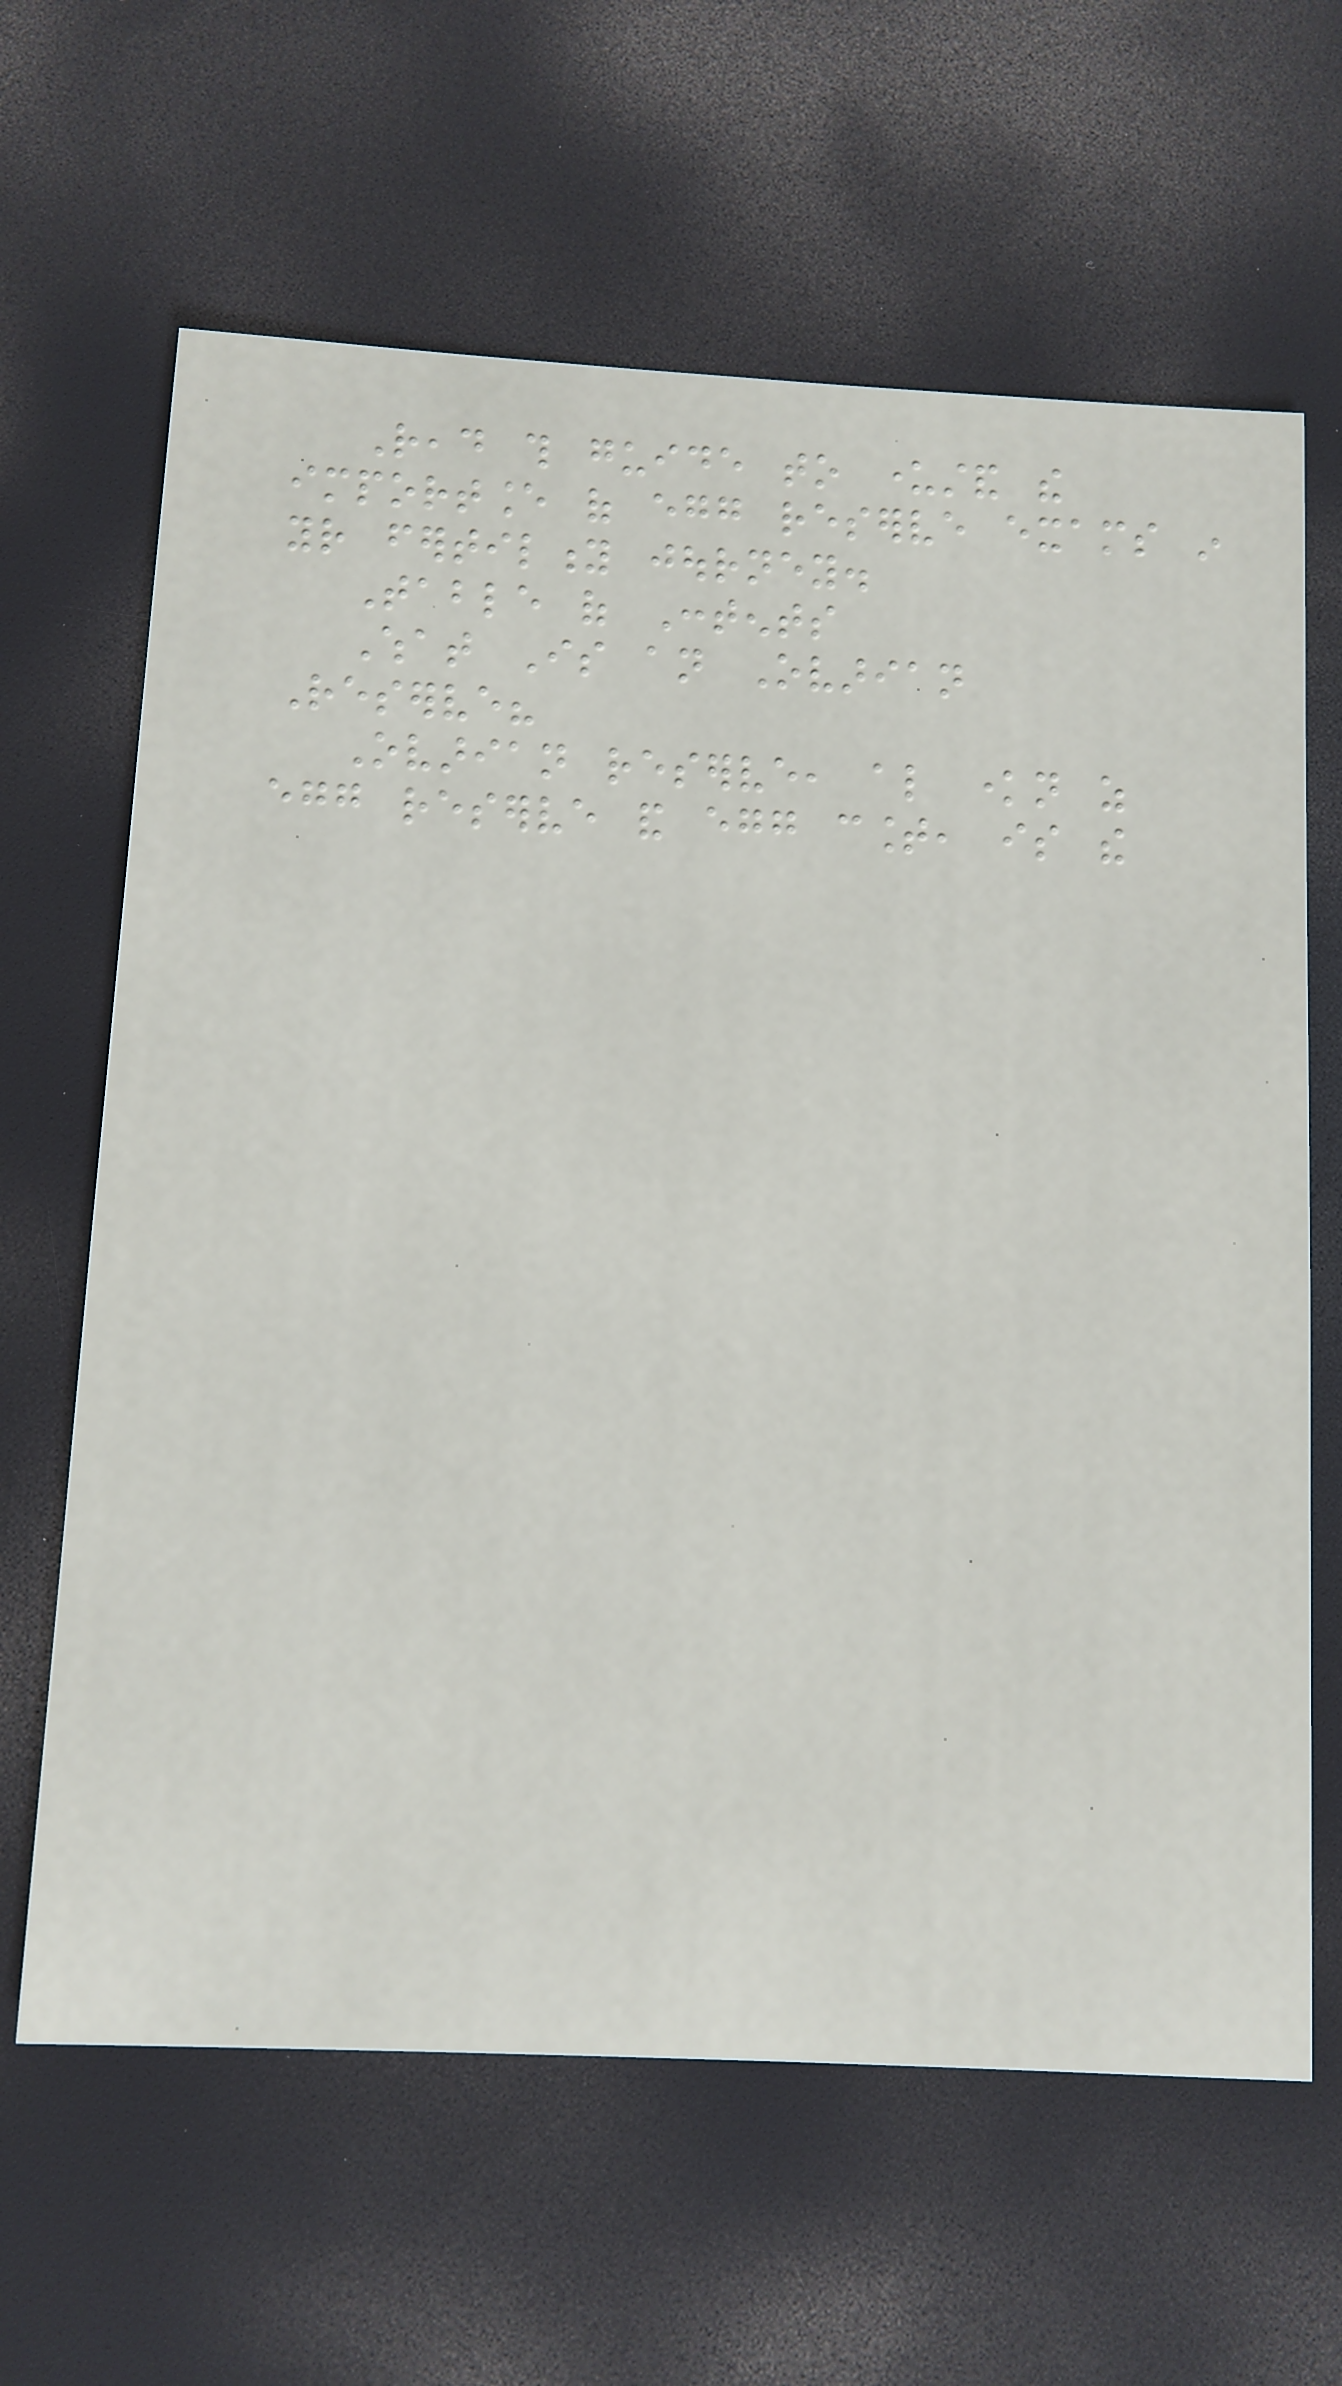Read this guide to understand the
importance of egg reserve exams in
your fertility journey.
Table of Contents
What Is an Ovarian
Reserve?
Ovarian reserve, also known as
egg reserve and egg count, is the
